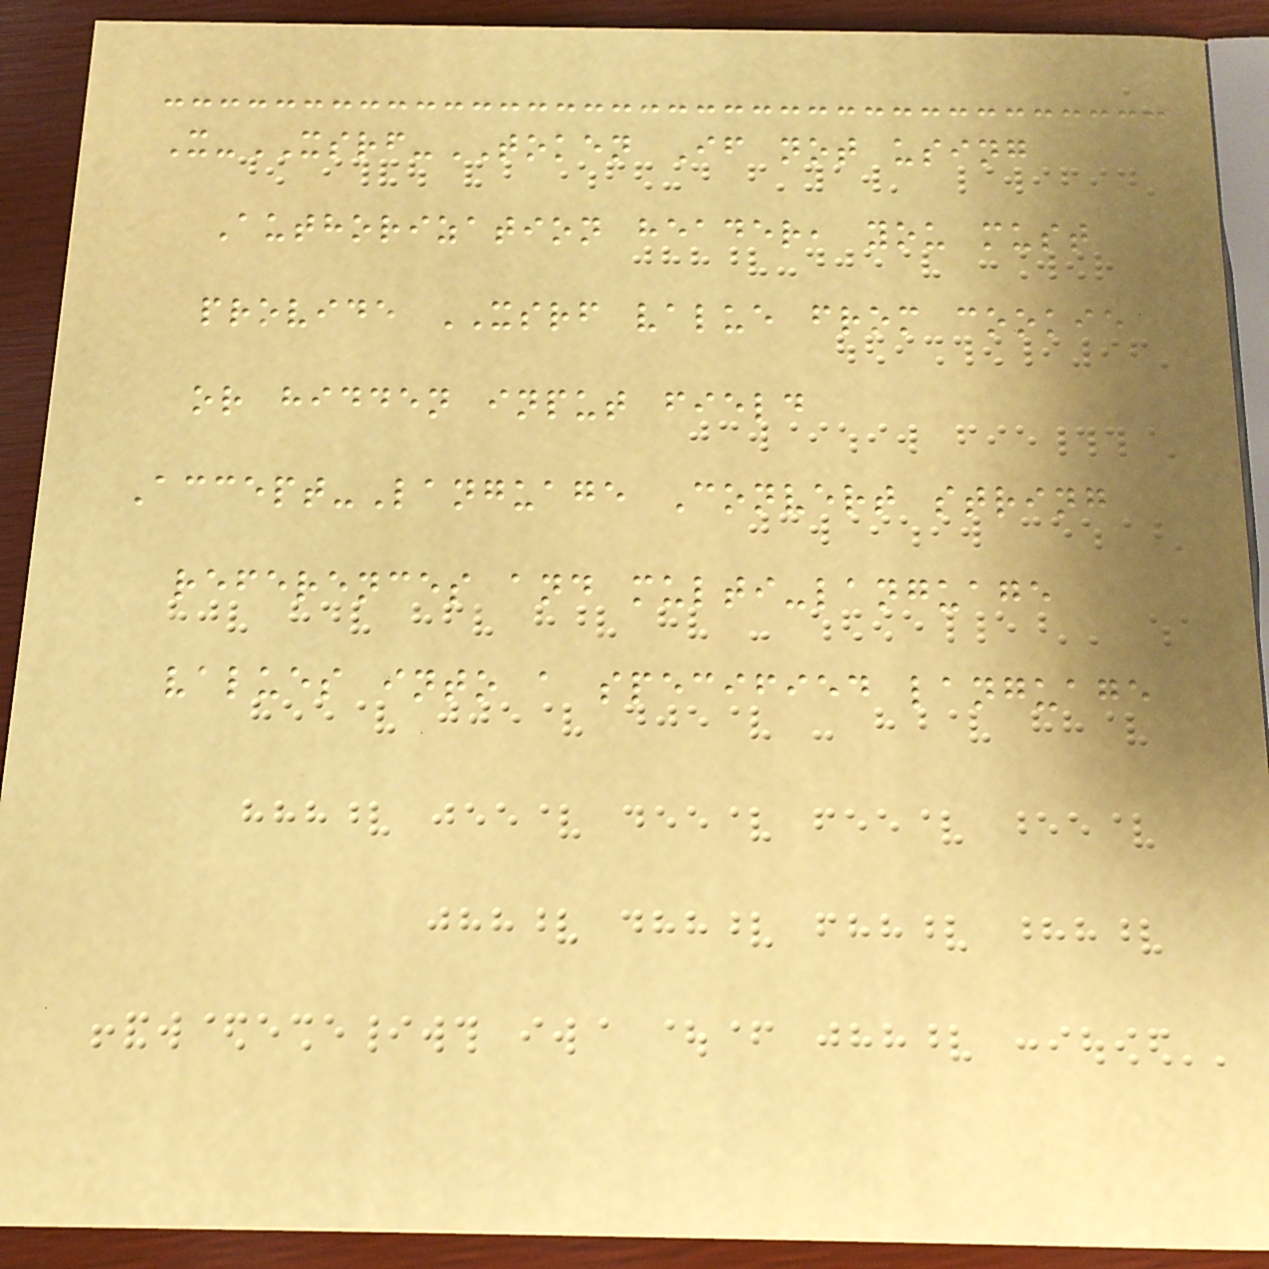X-XSRF-TOKEN If not using
Authorization header, you must
provide XSRF value from cookie
or hidden input field
Accept-Language Convert string
references and multi-language
values into a specified language
